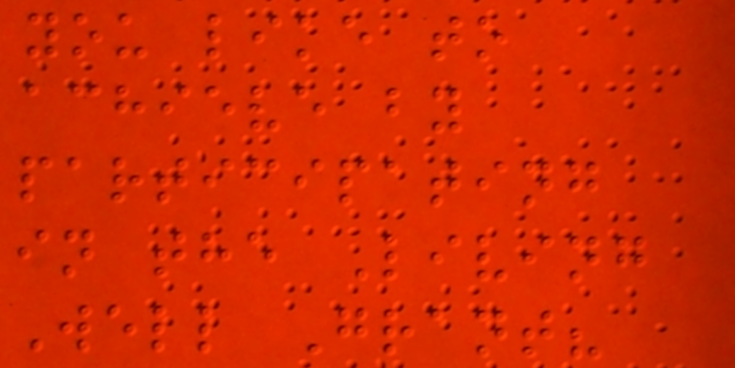you like to
achieve by
participating
in the Living
Well Grant?
